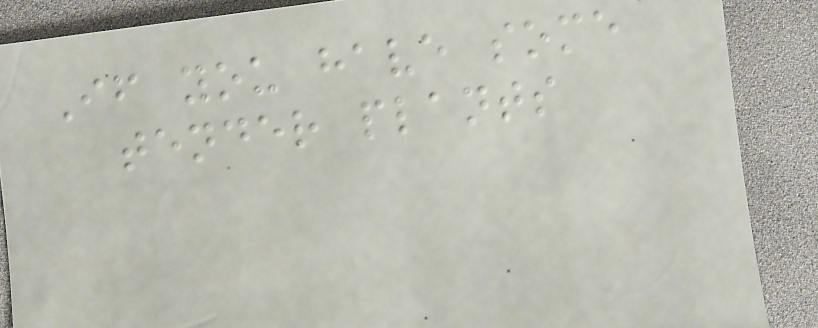If you have some
tender plants
